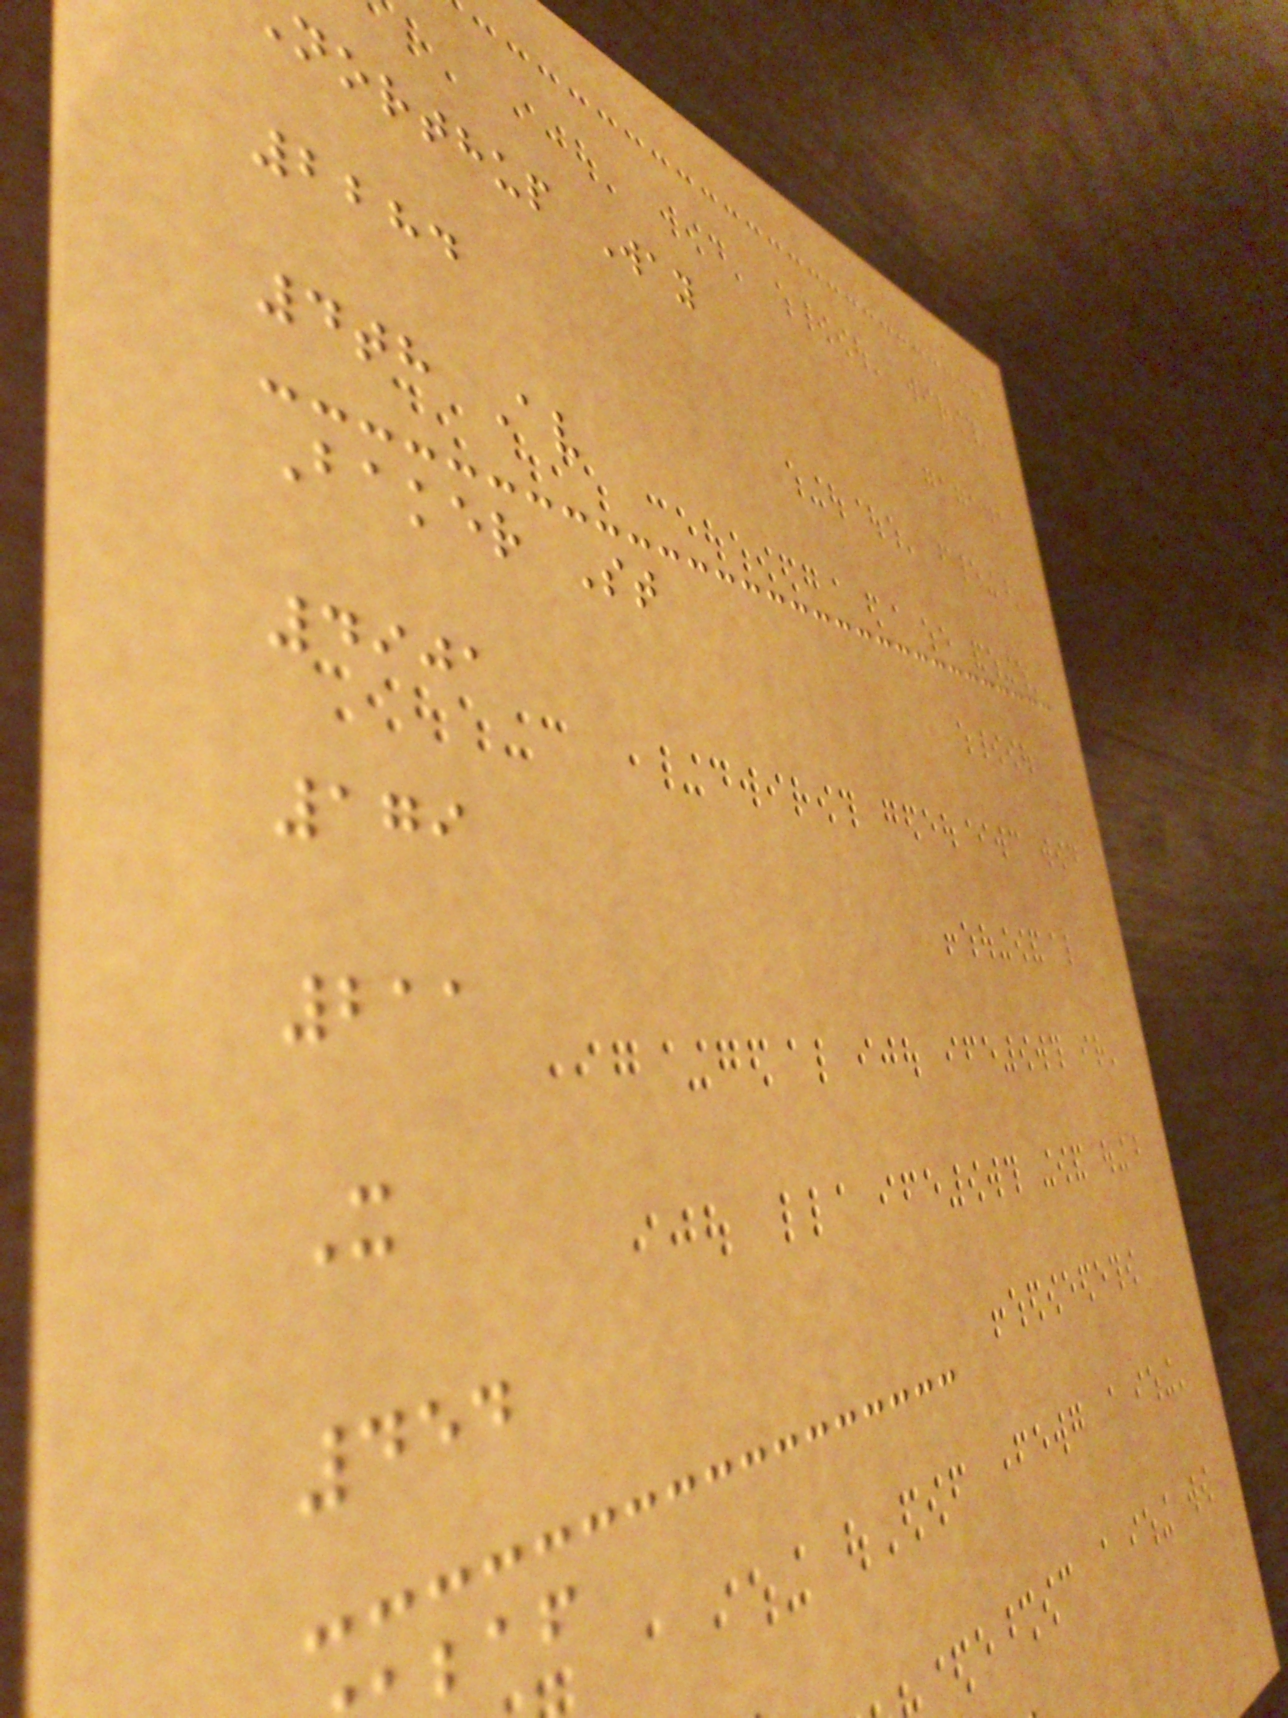northup Way
2284
4th Av
Baker St
4901
179
211
X
454
